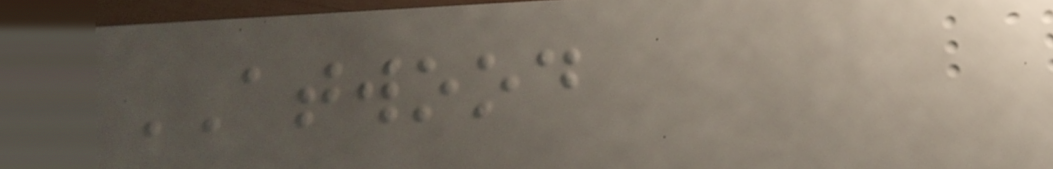ATWOOD
